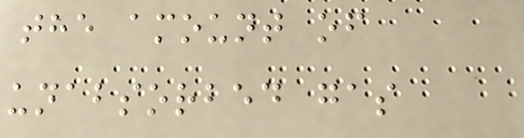the amount of
unabsorbed gas
